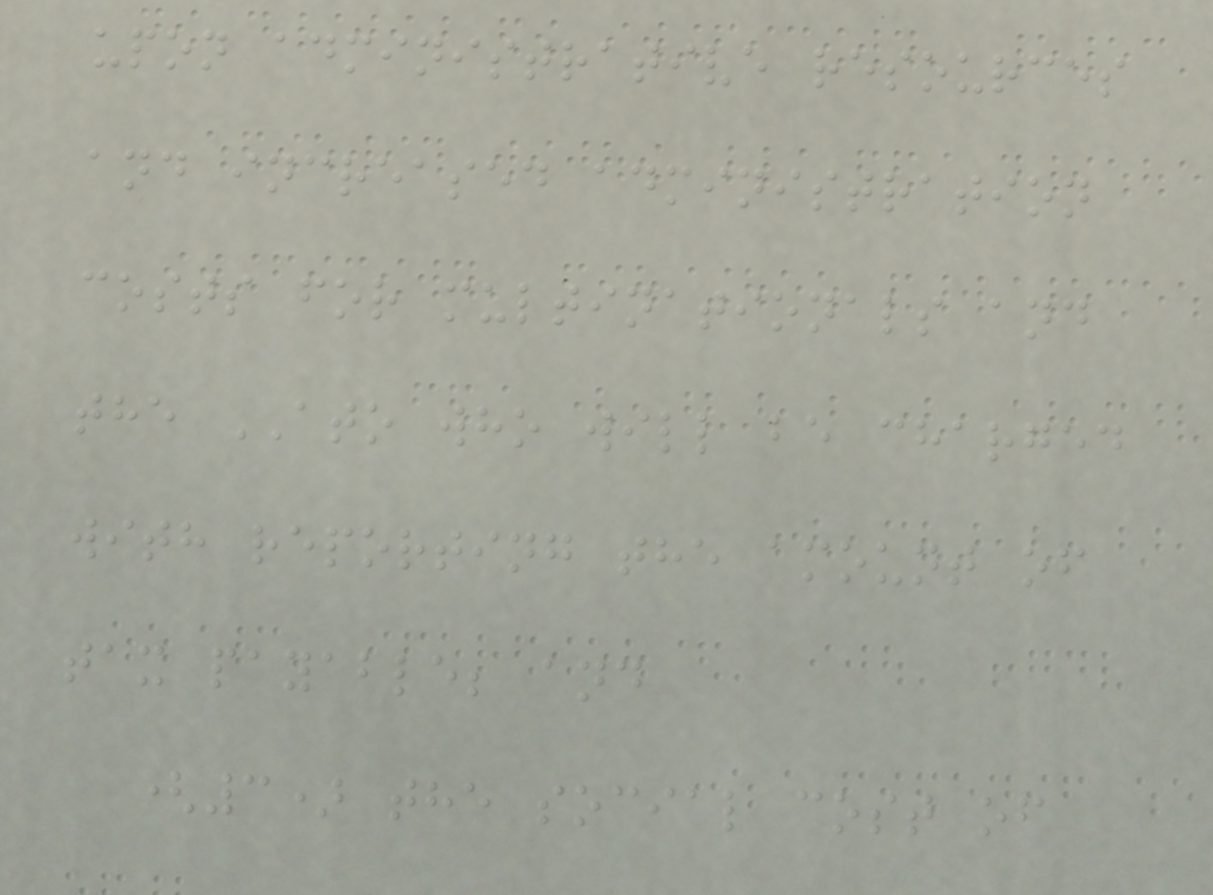upon administrative resources
and increased administration
costs for multinationals and
the ATO who will be charged
with reporting the amount of
tax payable; and
(3) the social cost of
